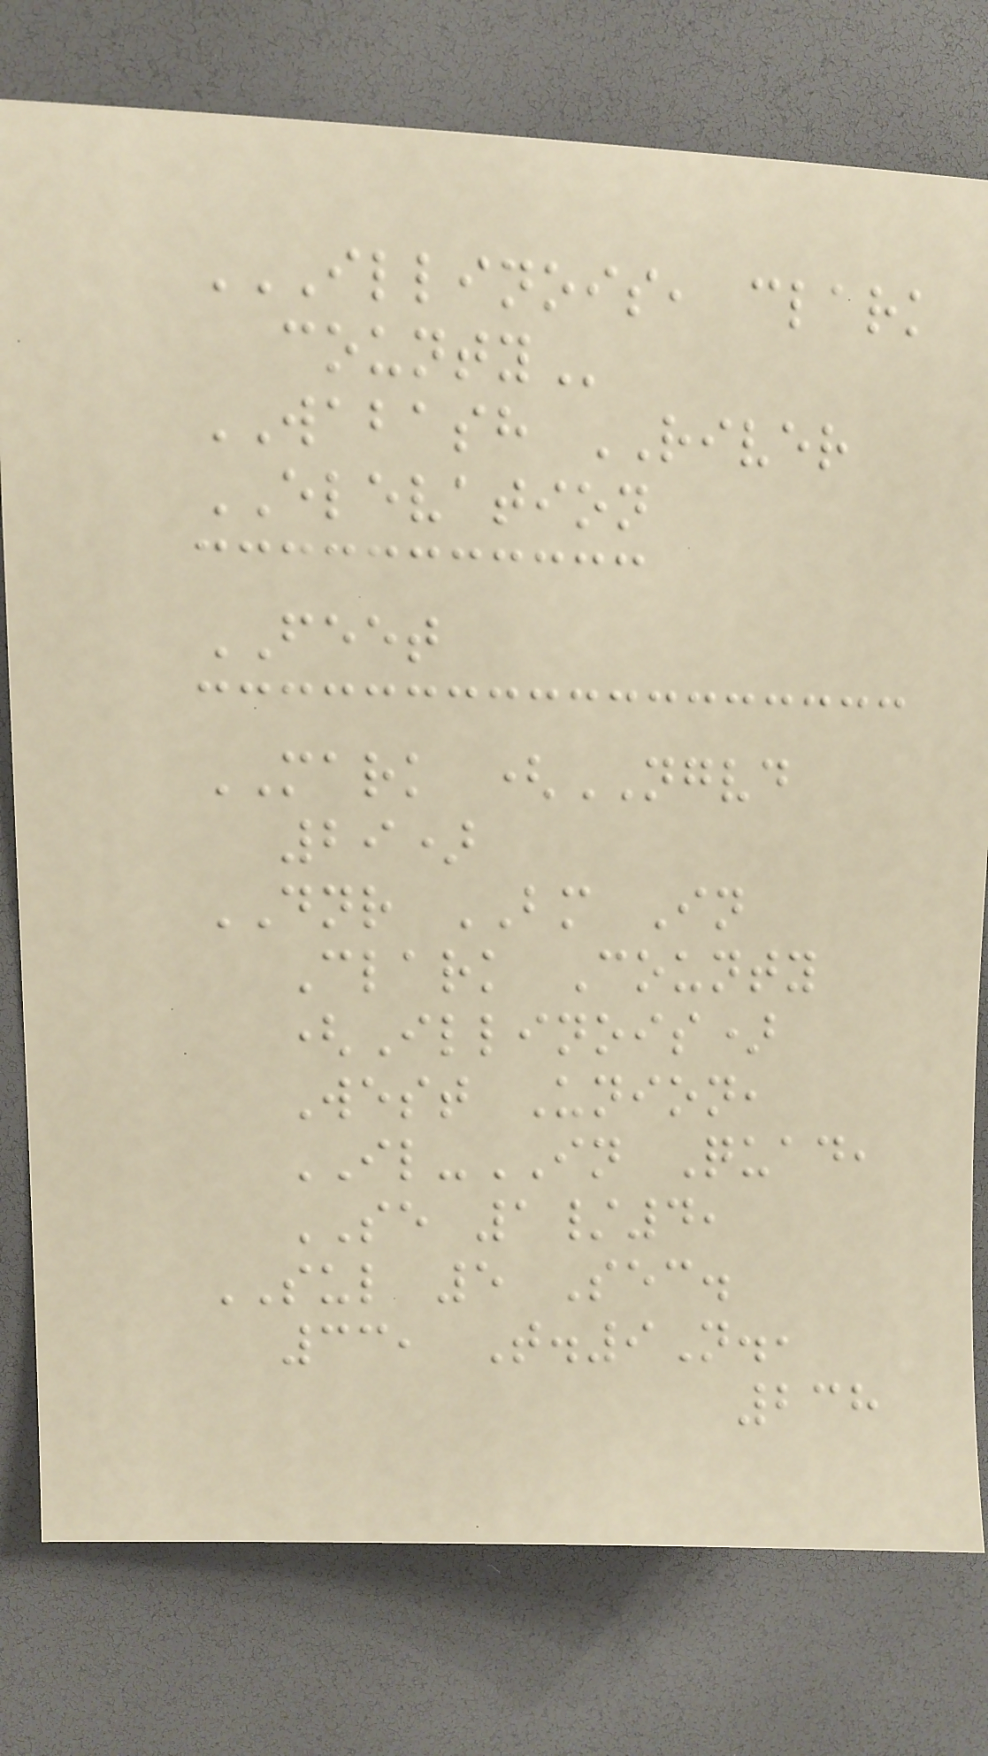ILLINOIS, CLARK
COUNTY
WABASH RIVER
ELEVATION
FEET
MARK (NGVD
29)
DNR BM In
Clark County
(Illinois)
West Union,
IL-IN Quad,
SE 1/4,
SUL 5 Sec.
33, T.9N.,
238
